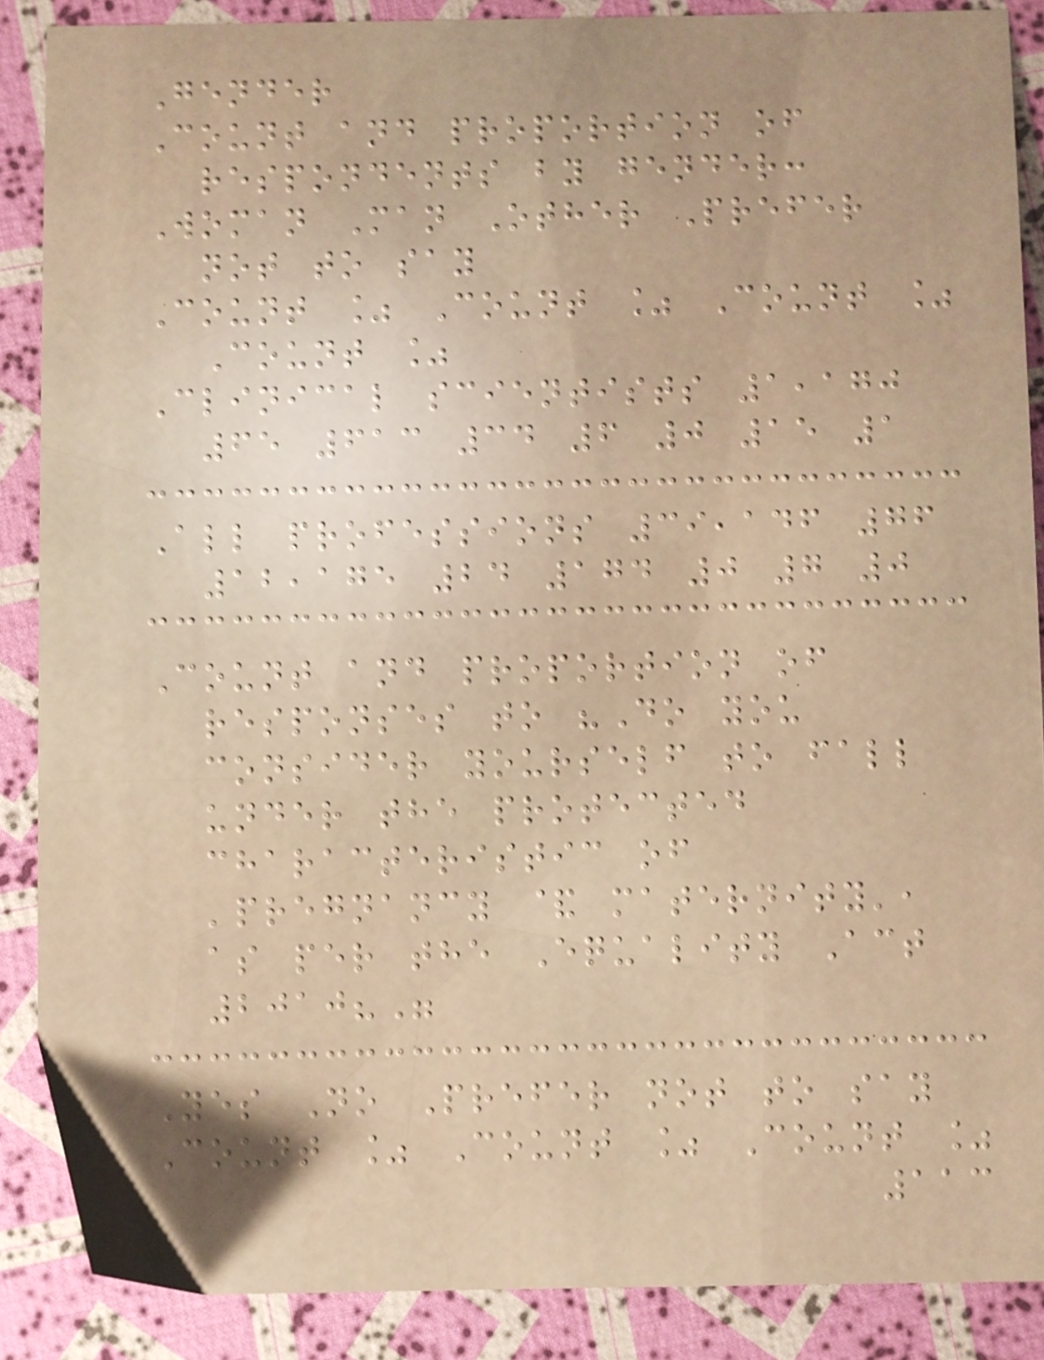Gender
Count and proportion of
respondents by gender:
Woman Man Other Prefer
not to say
Count % Count % Count %
Count %
Clinical scientists 1,170
65 613 34 6 0 15 1
All professions 39,146 76
12,175 24 174 0 7 0
Count and proportion of
responses to "Do you
consider yourself to fall
under the protected
characteristic of
'pregnancy & maternity',
as per the Equality Act
2010?"
Yes No Prefer not to say
Count % Count % Count %
113
